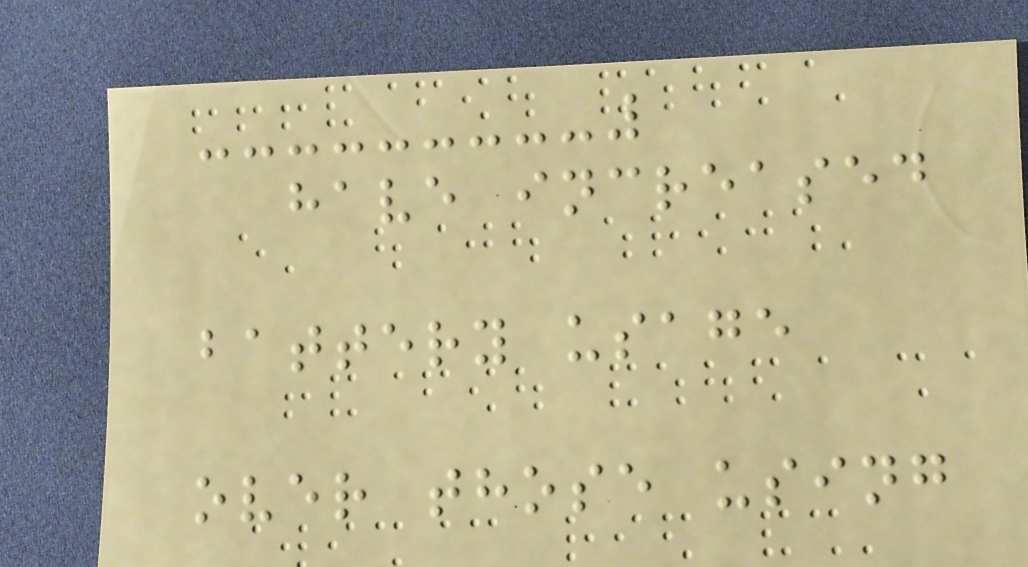have increased
battery usage
over those using
